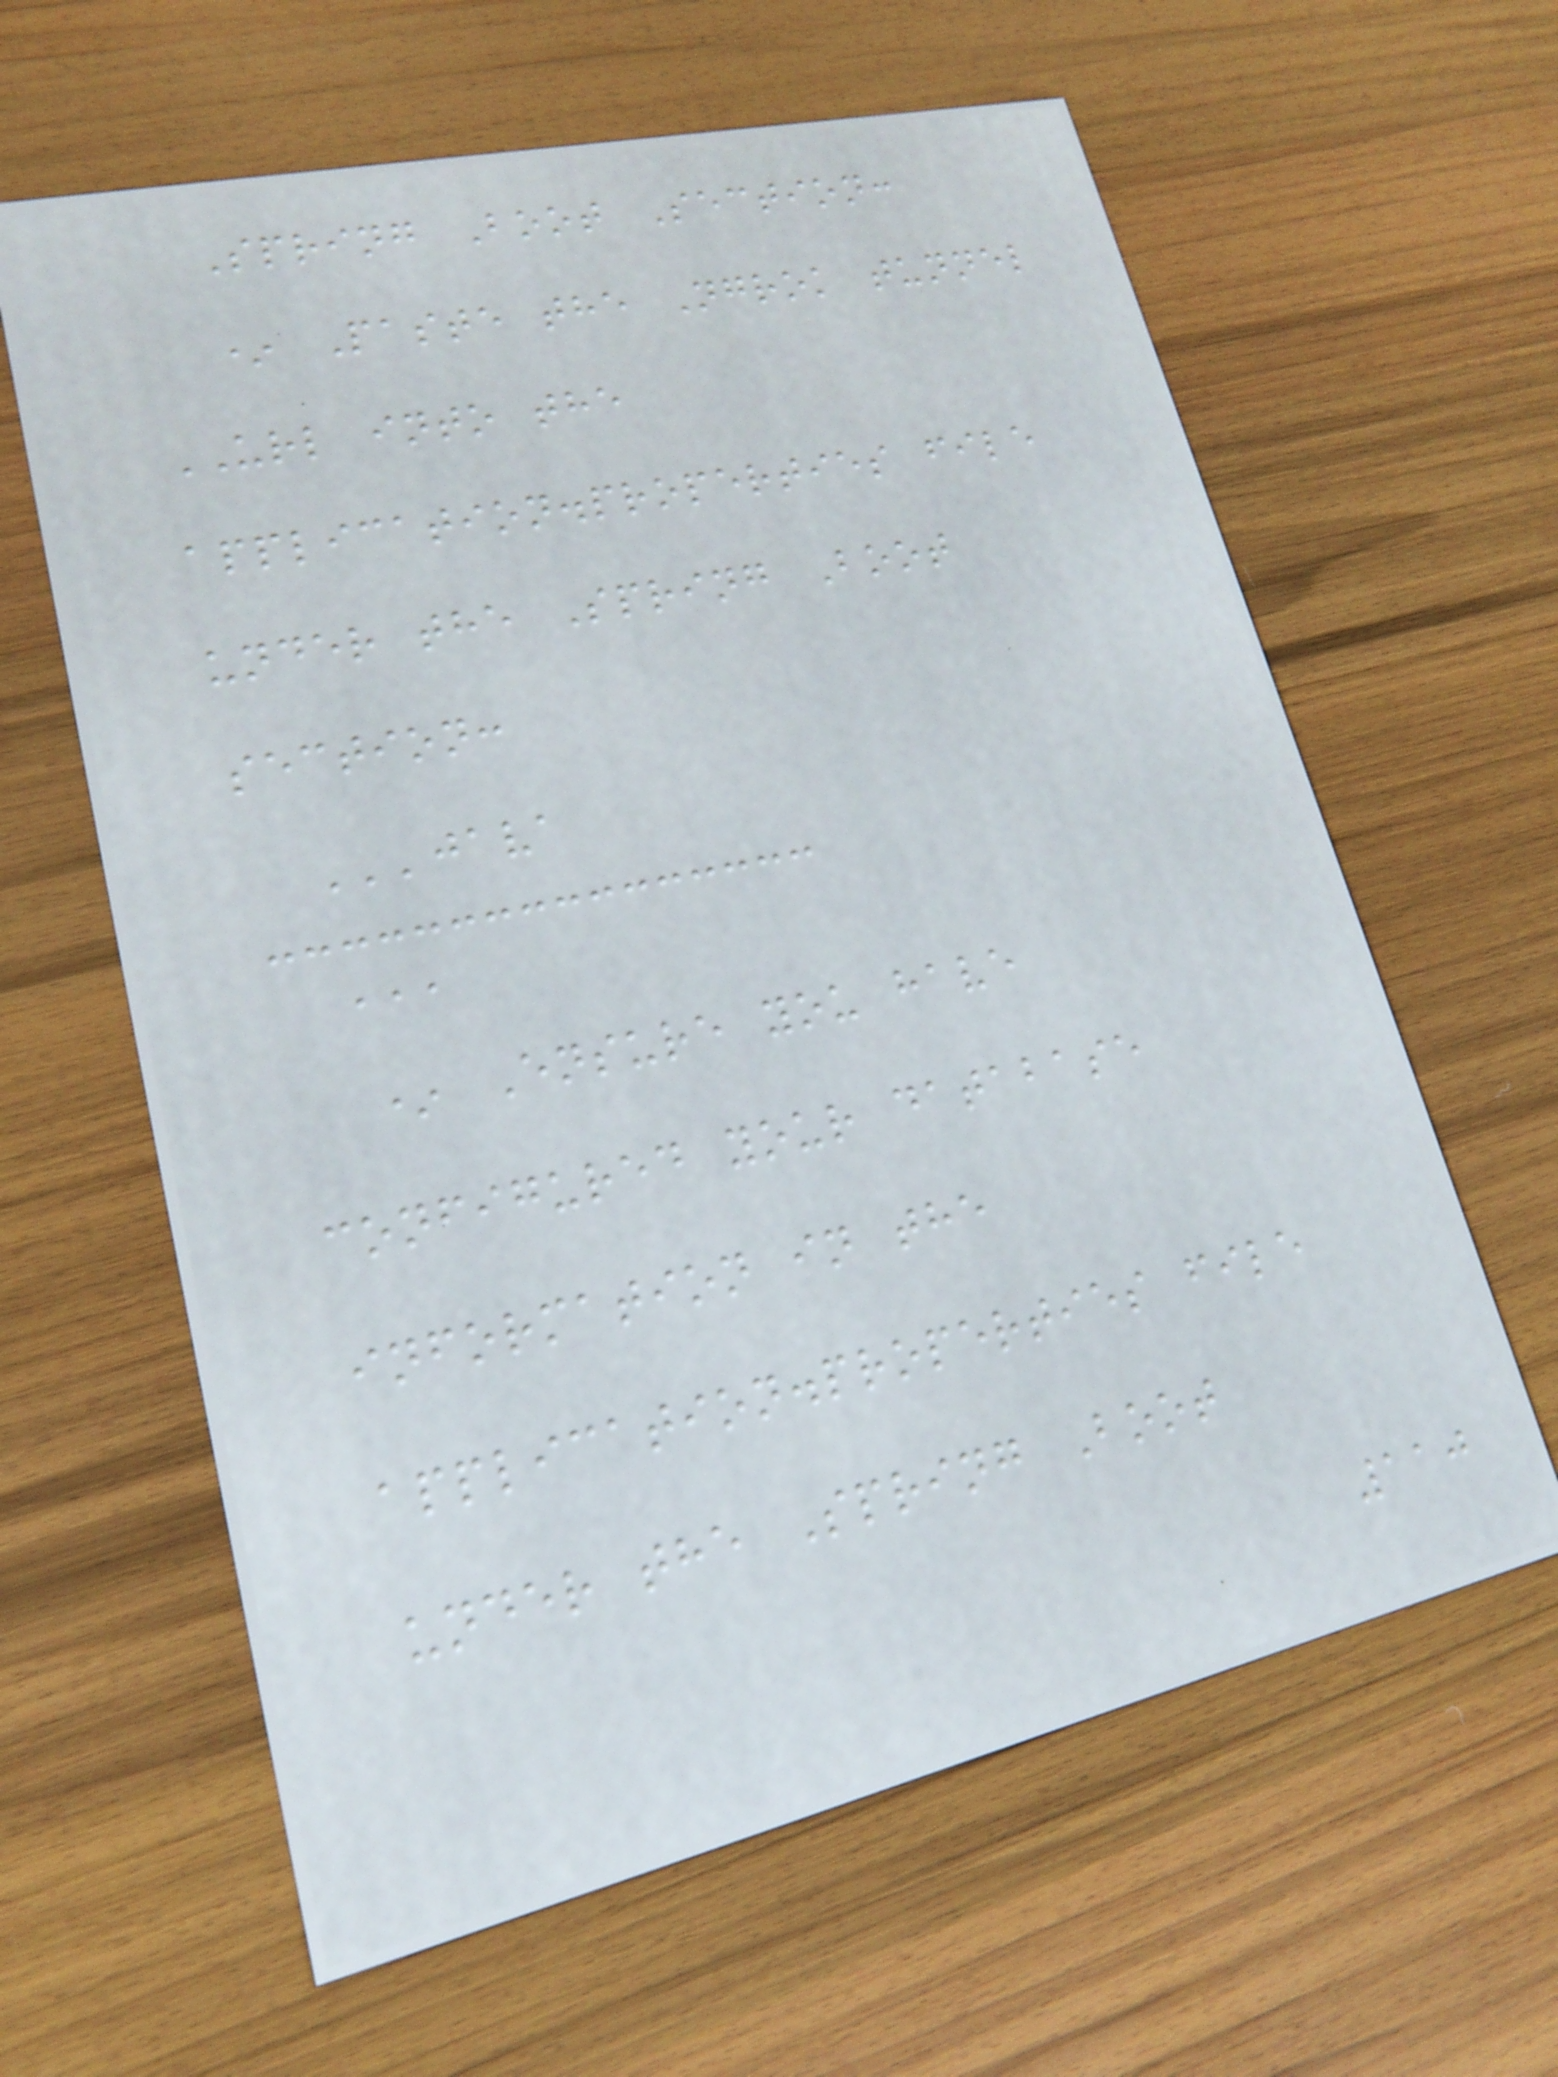Spring Boot Section:
* Paste the Ngrok tunnel
URL into the
application.properties file
under the Spring Boot
section:
'''java
'''
* Ensure you have
configured your database
information in the
application.properties file
under the Spring Boot
110
